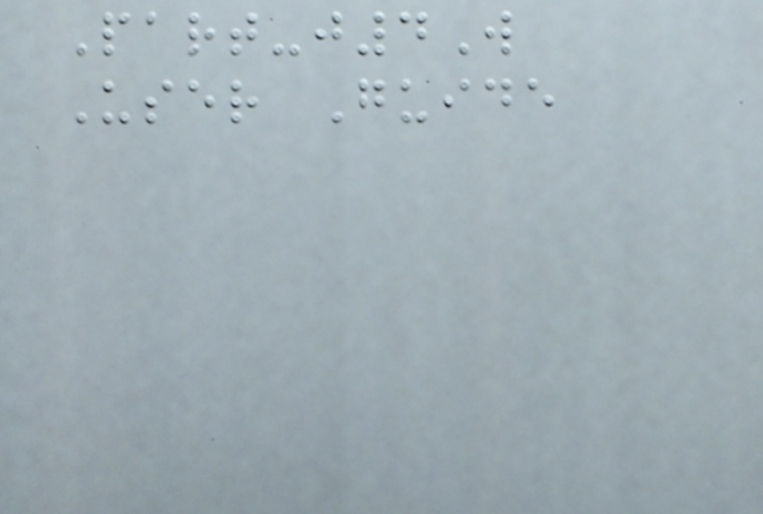Part-j4W
User Guide
